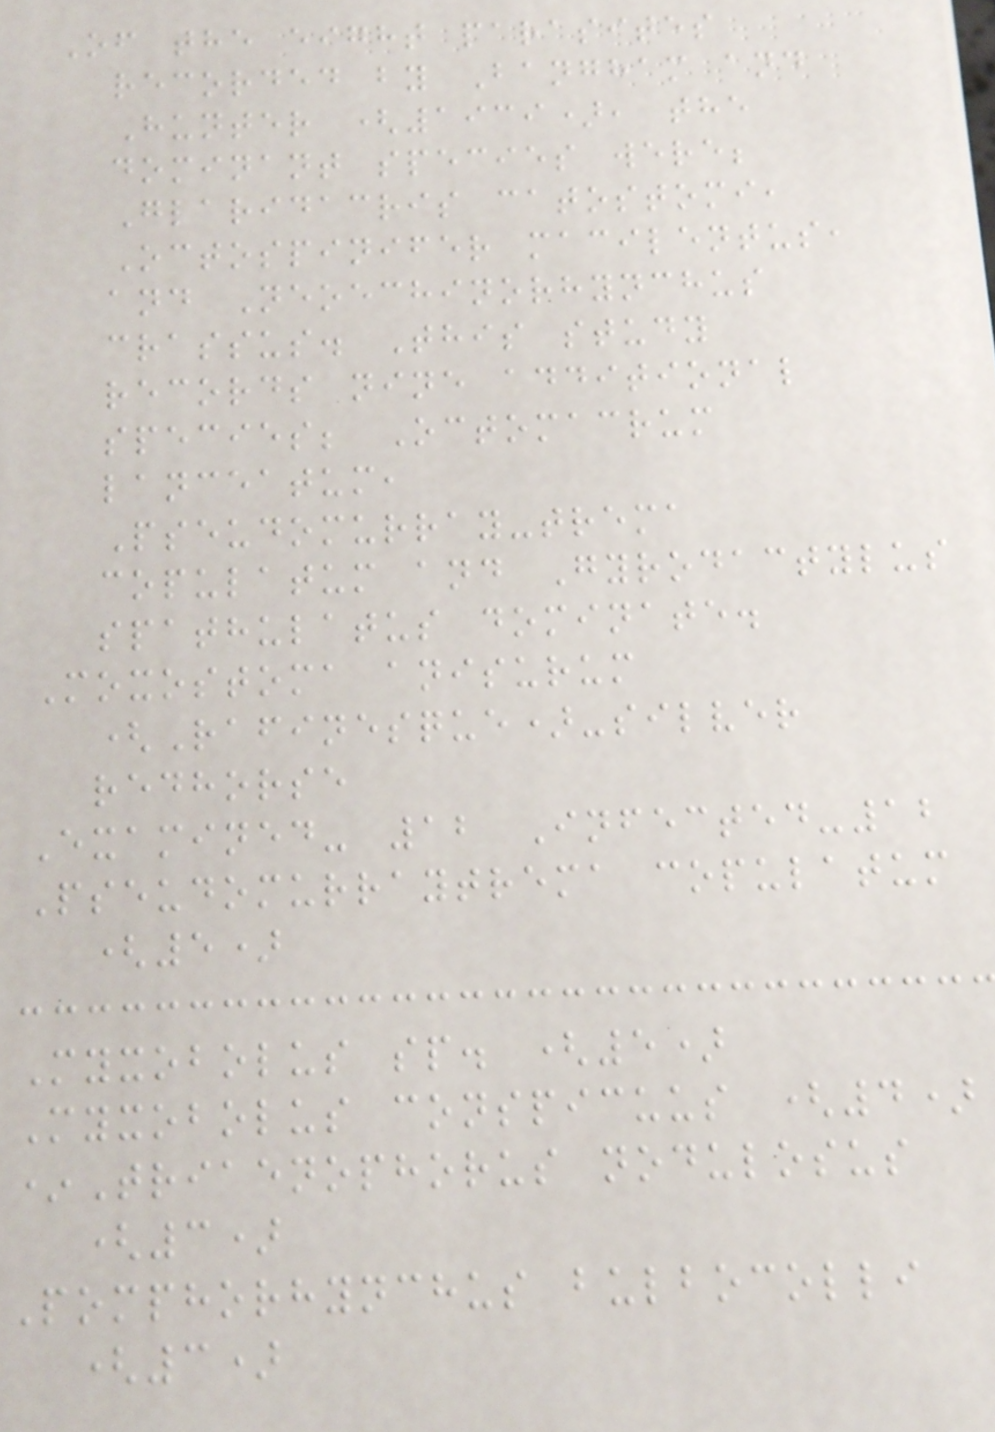Of the eight parasites
recorded by Bangham and
Hunter (1939), the
dominant species were;
Glaridacris catostomi,
Octospinifer macilentus,
and Neoechinorhynchus
crassus. This study
records nine additional
species; Octomacrum
lanceatum,
Pseudomurray-trema
copulatum and Gyrodactylus
spathulatus dominate.
Moxostoma anisurum
(Rafinesque)-silver
redhorse
Examined- 12 Infected-12
Pseudomurraytrema copulatum
(5)
Myxobolus sp. (5)
Myxobolus conspicuus (4)
*Triaenophorus nodulosus
(3)
Pomphorhynchus bulbocolli
(3)
